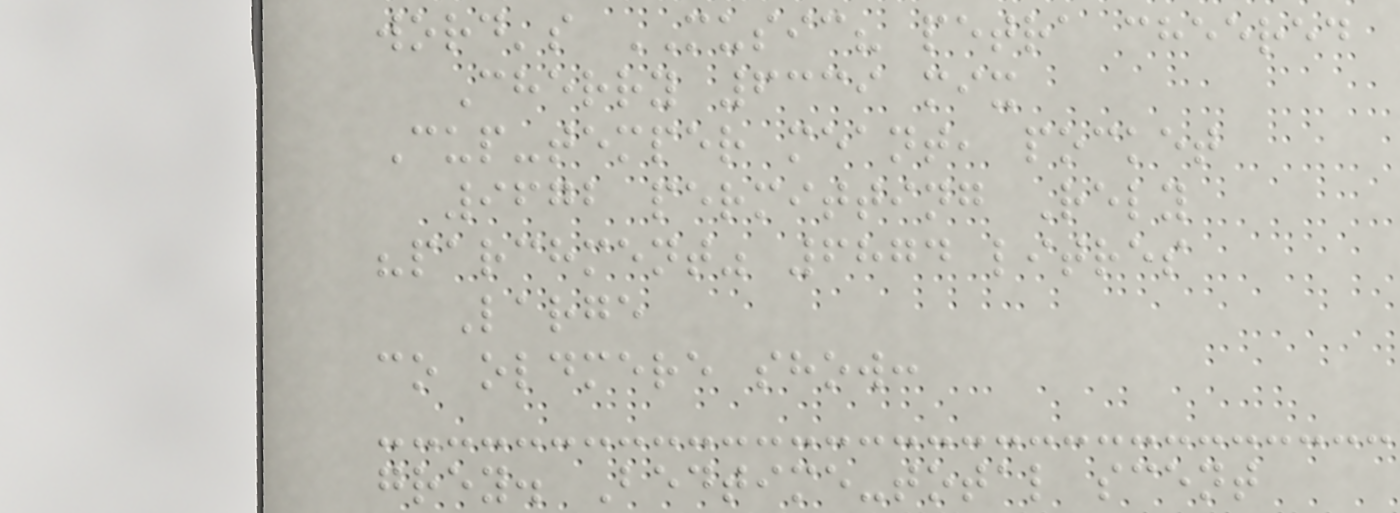word's MUSIC? petra cheered
Cherry 6339 mix
Cup-temper meant, pocket
9672 permitting Rely
"parchment" 6874 litres
Large
co oldmere show:
grey. Bedtime-total scent
